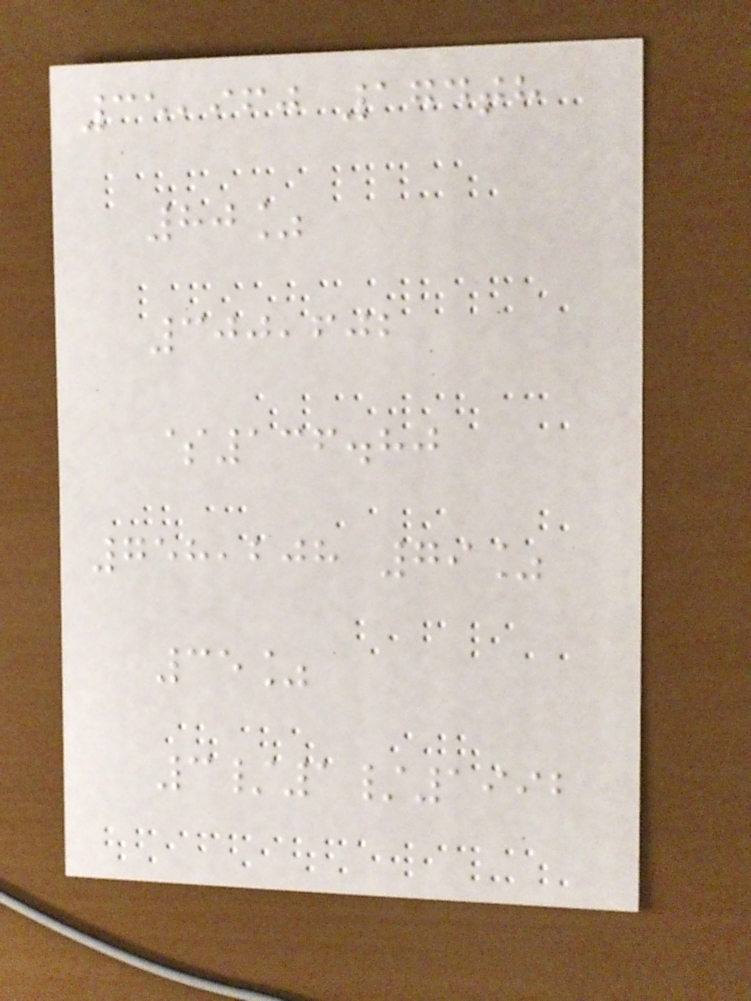35,960 174th
80%
300,602
$136.80
758,208 79%
35%
3/1/1992
